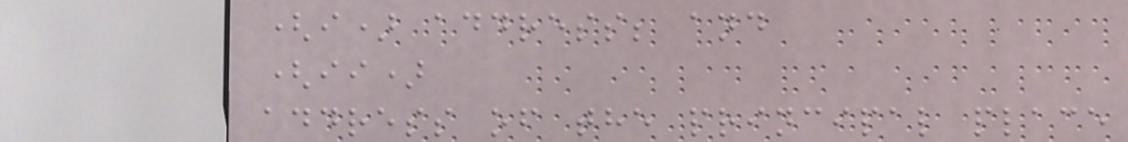(i) address; and
(ii)
address of the principal place
